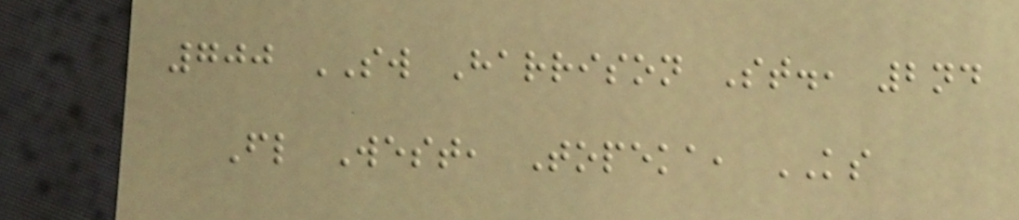700 SW Harrison St., 2nd
Fl West, Topeka, KS
